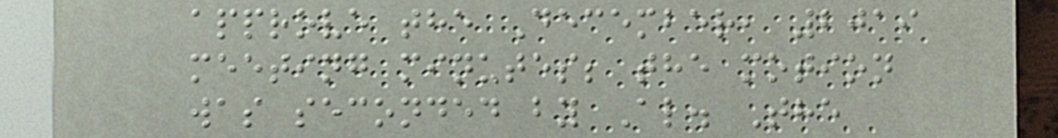approve the December, 2019
meeting minutes; the motion
was seconded by Al. The
